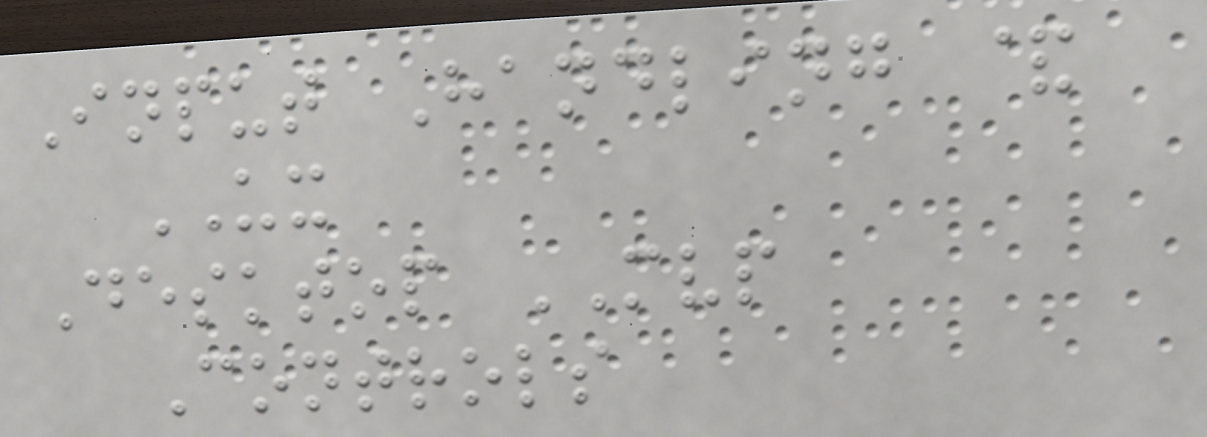Input Handling &
UX
Desktop MVP
Controls
